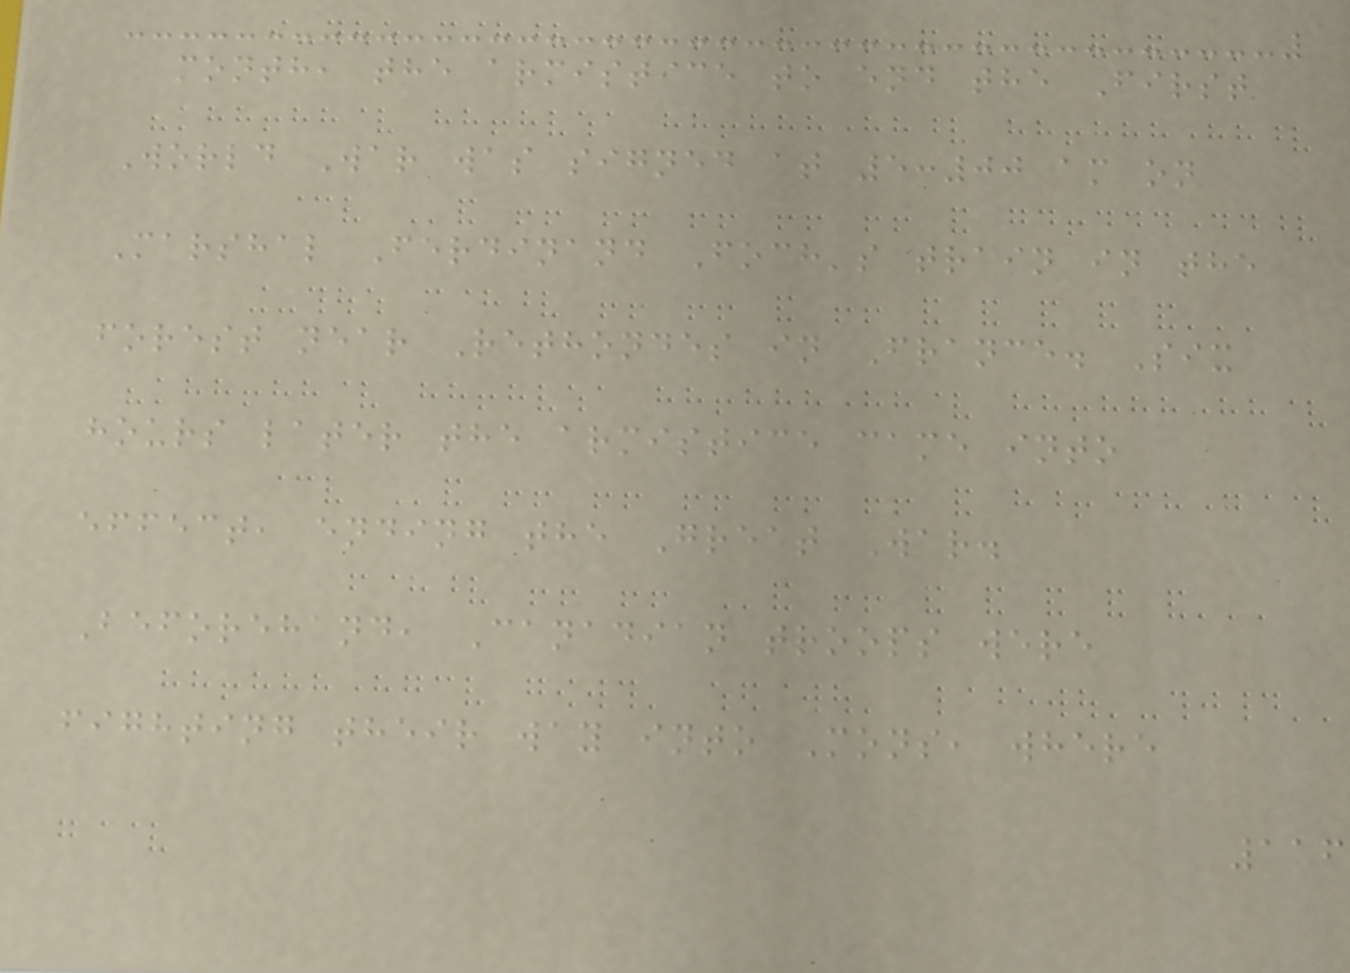month, the armistice to end the First
World War was signed at 5:00 am on
Marshal Ferdinand Foch's train in the
forest near Rethondes in France. Six
hours later the armistice came into
effect, ending the Great War.
Beforehand, Canadian troops were
fighting their way into Mons, where
116
